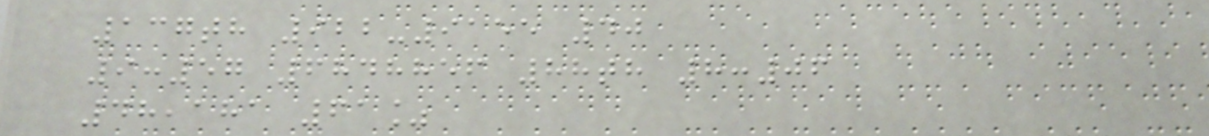137th 922-9155 40
9:57 6848856 88th 8:06
48,181 61%
